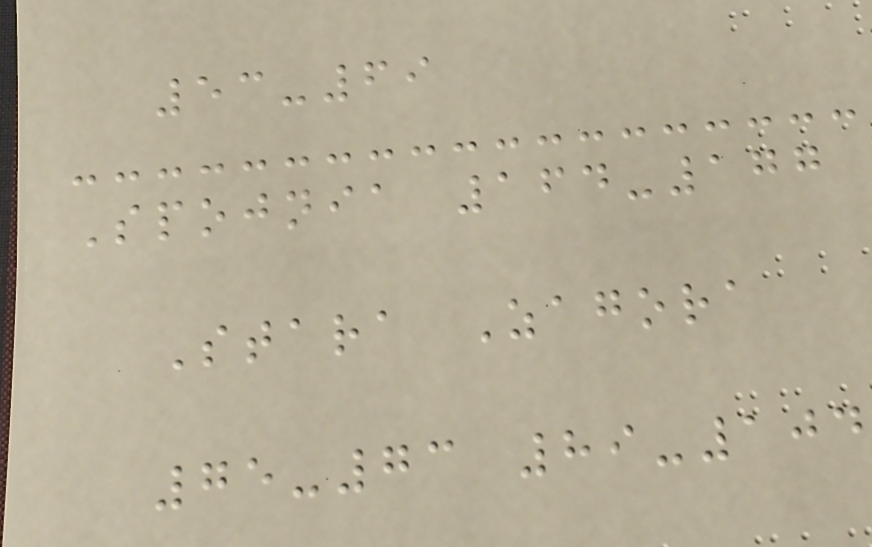53-69
Spojnia 164-177
Stara Zagora
75-73 89-104
